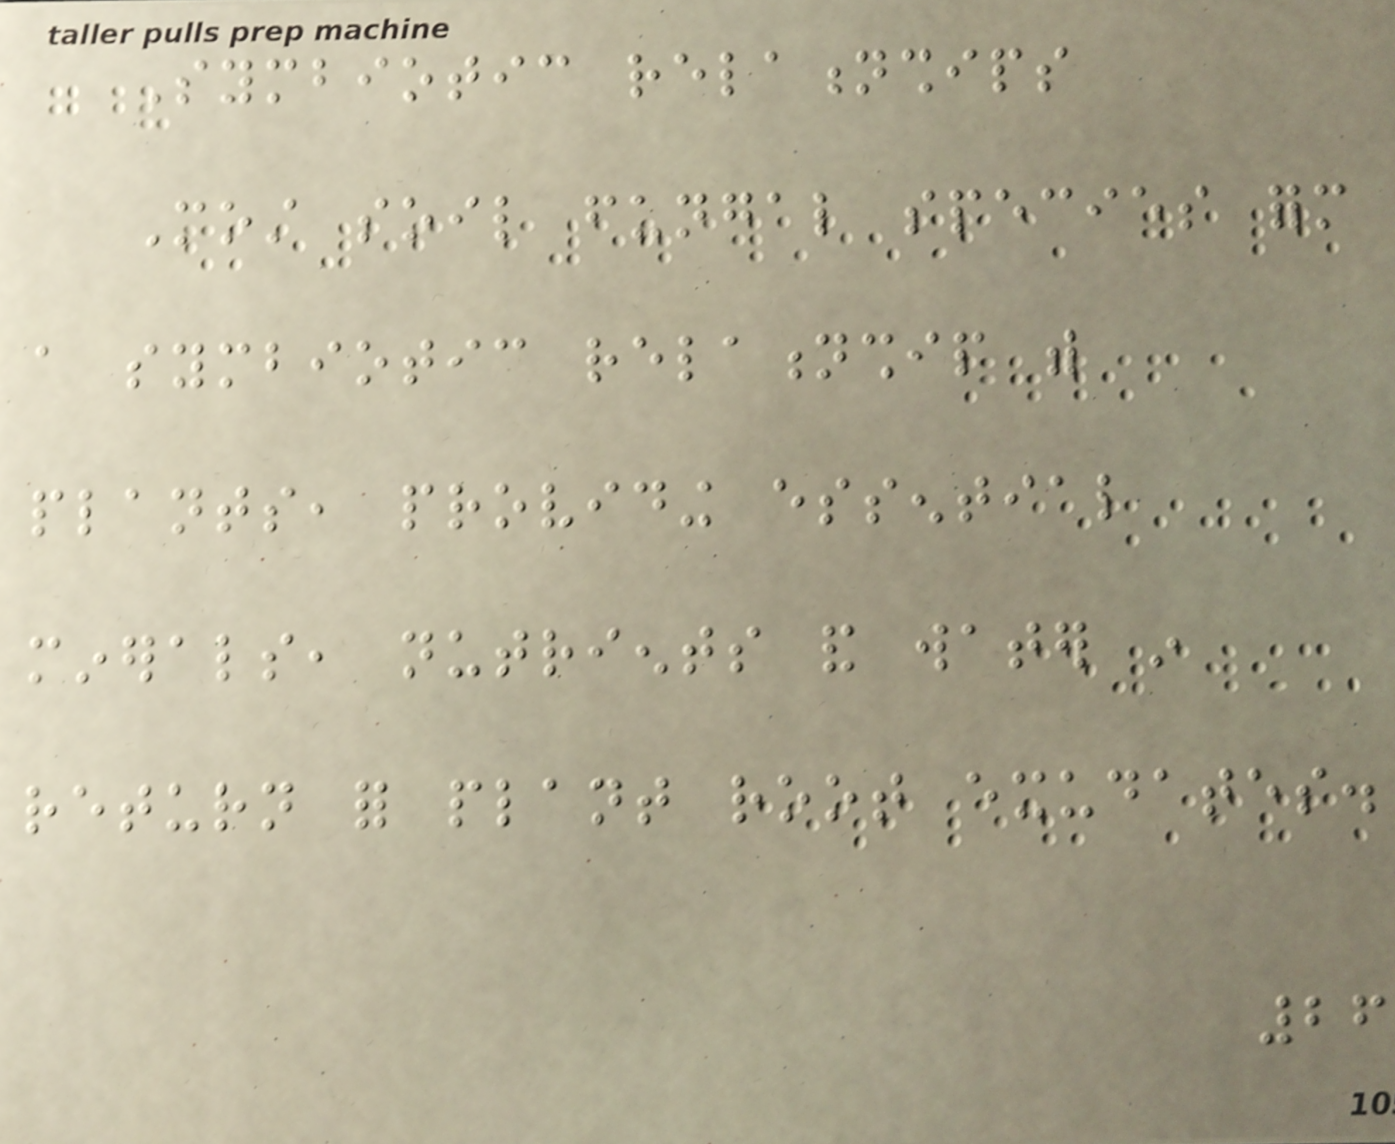Symbiotic relationships
Most soil fungal species form
a symbiotic relationship with
plants, providing essential
minerals, nutrients and water in
return for plant root exudates.
26
